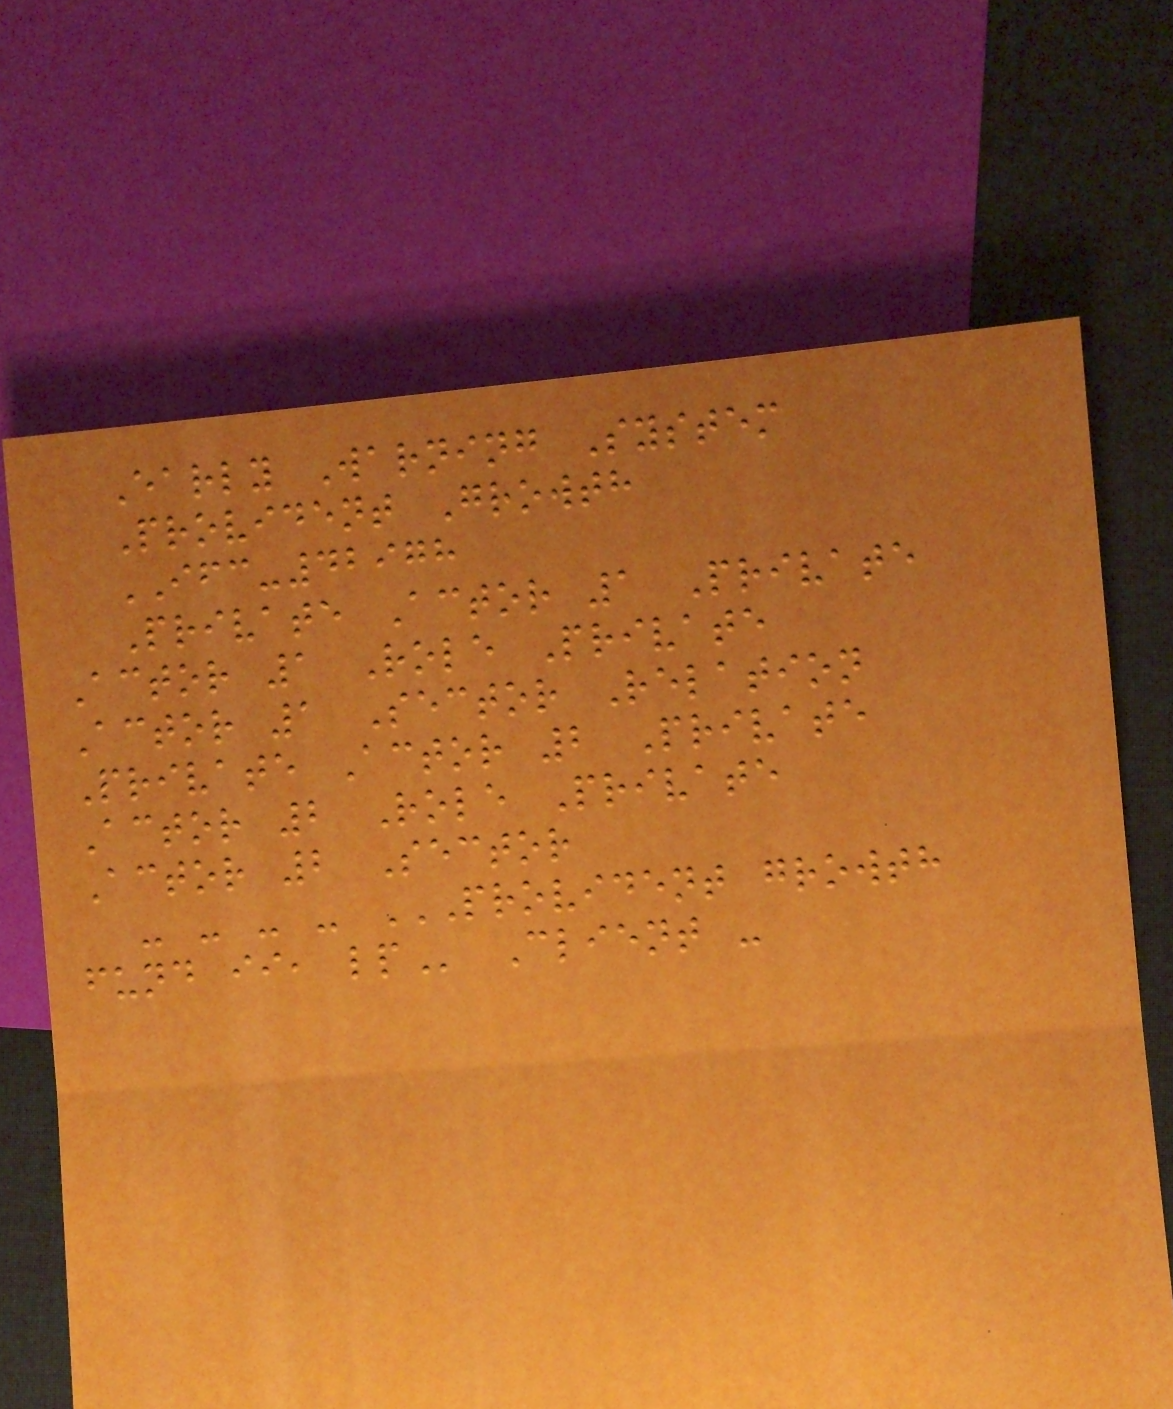Early Warning System
Provident Growth
IFC-42978
Private Actor 1 Private
Actor 1 Role Private
Actor 1 Sector Relation
Private Actor 2 Private
Actor 2 Role Private
Actor 2 Sector
- - - - PROVIDENT GROWTH
FUND II, LP Client -
